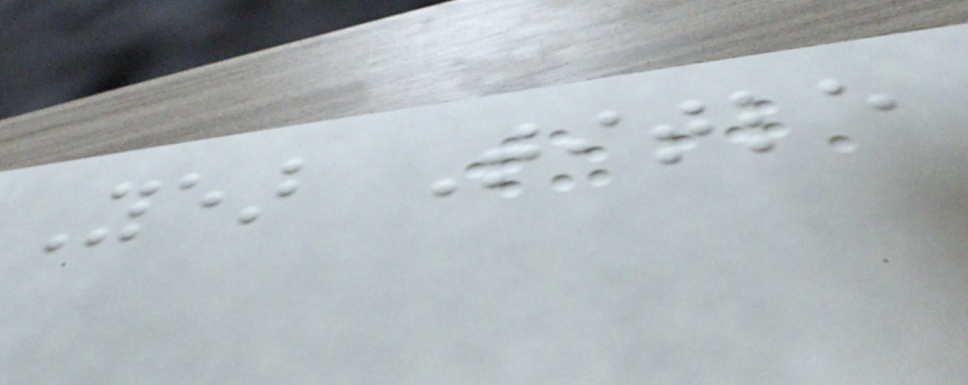Year Title
